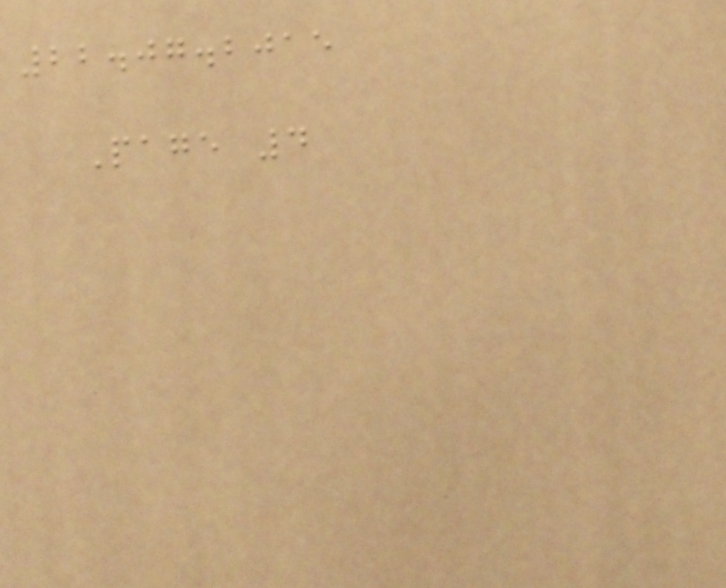22.07.2015
Page 4
